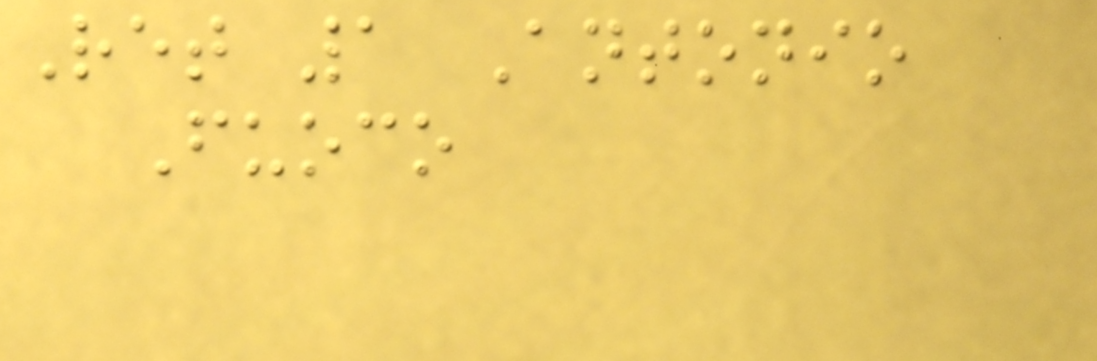Ret 1 Antonio
Fuoco
